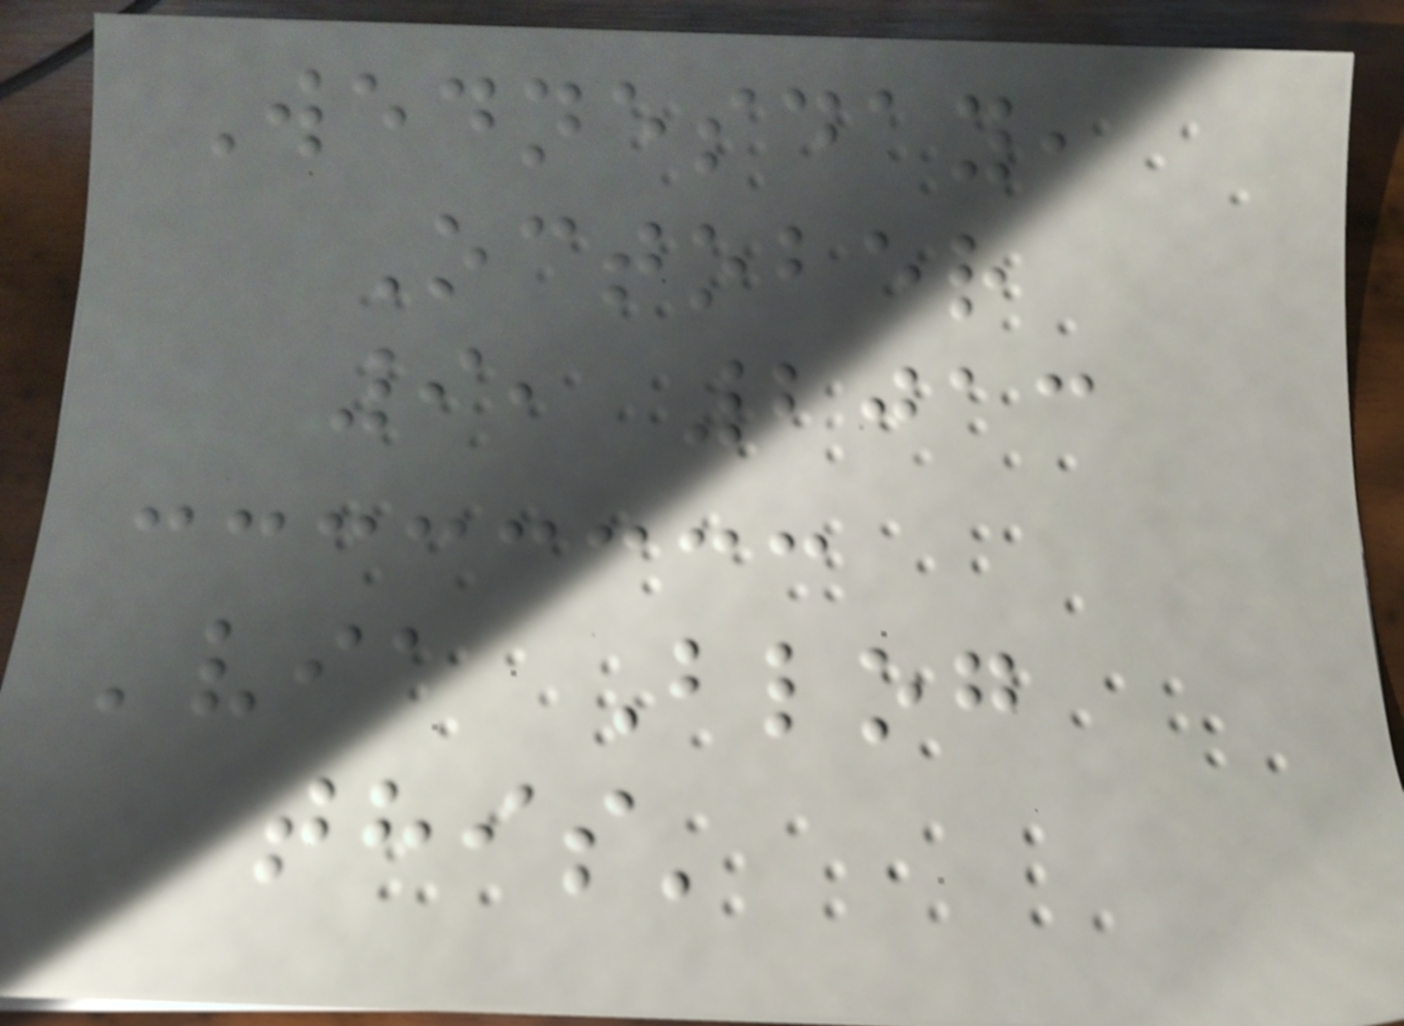Wednesday,
October
9, 2013
'via Blog
this'
